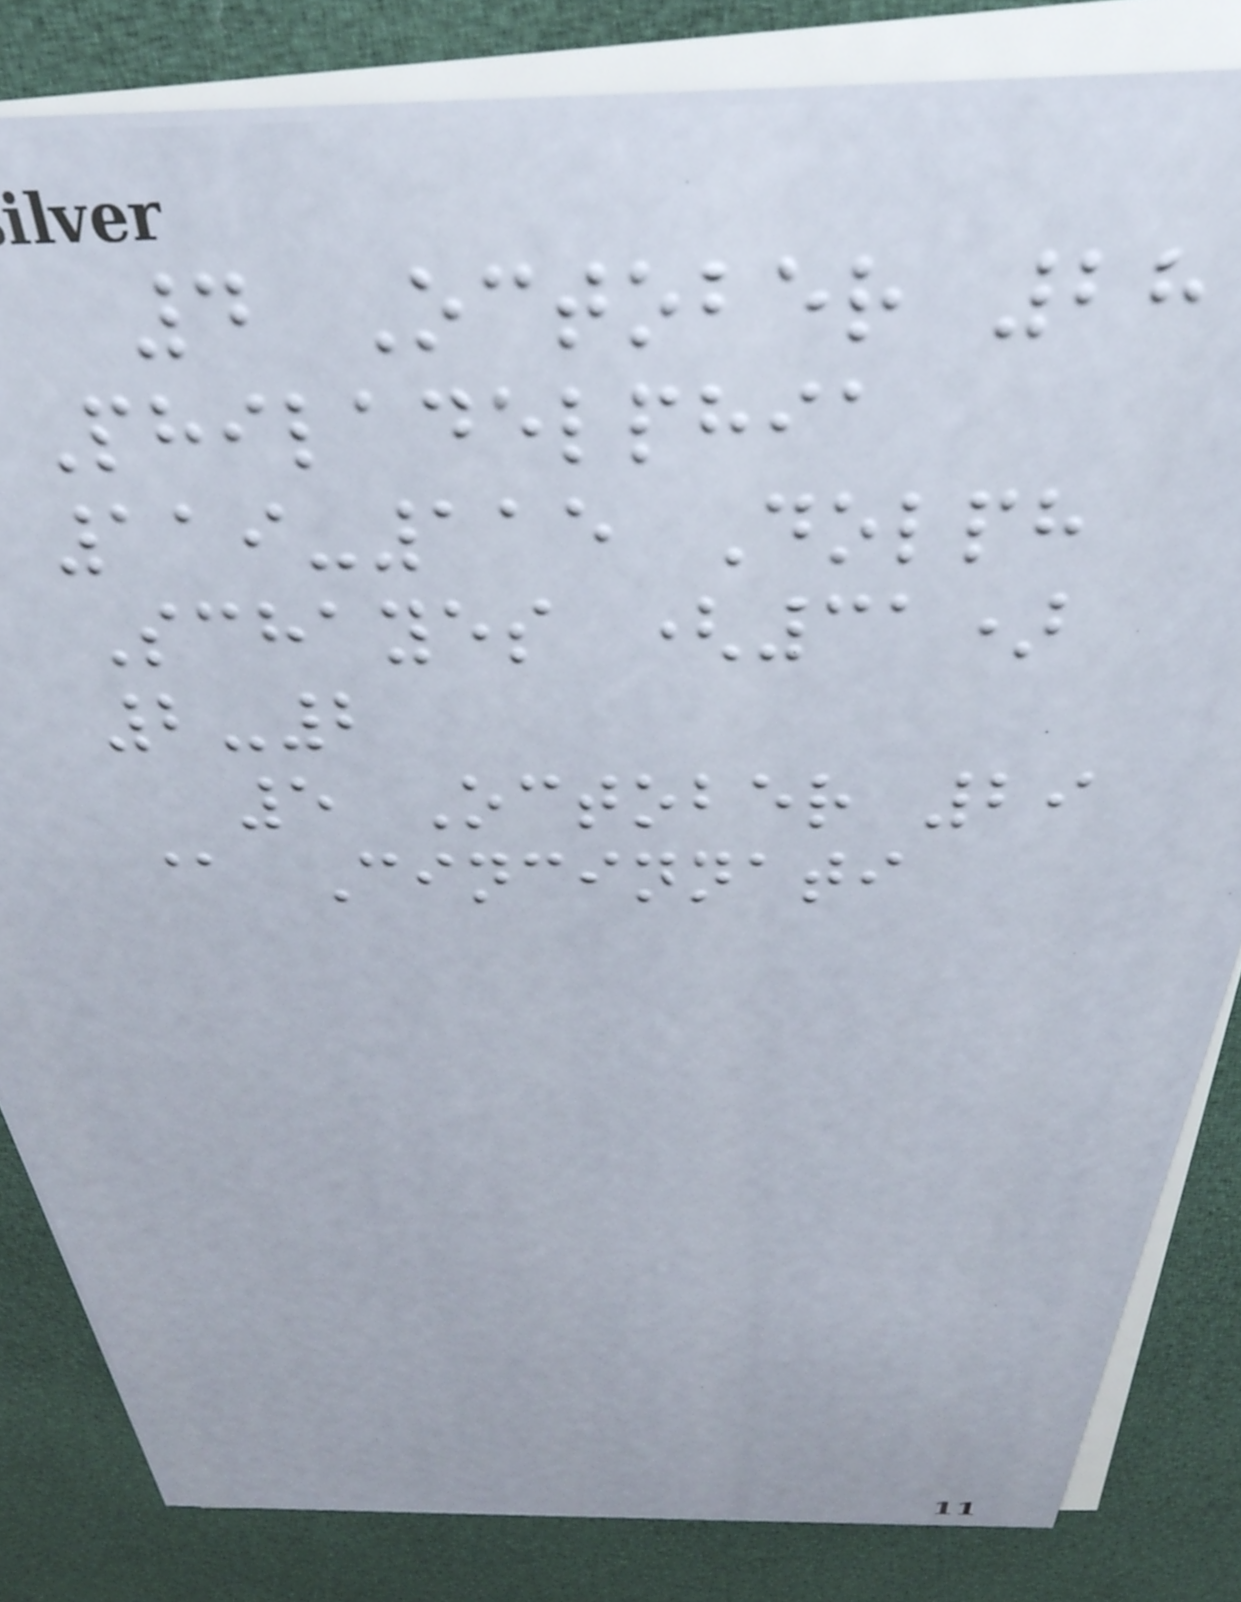4 October 28
Philadelphia
119-115 Dolph
Schayes (31)
2-2
5 October 29
@ Cincinnati
